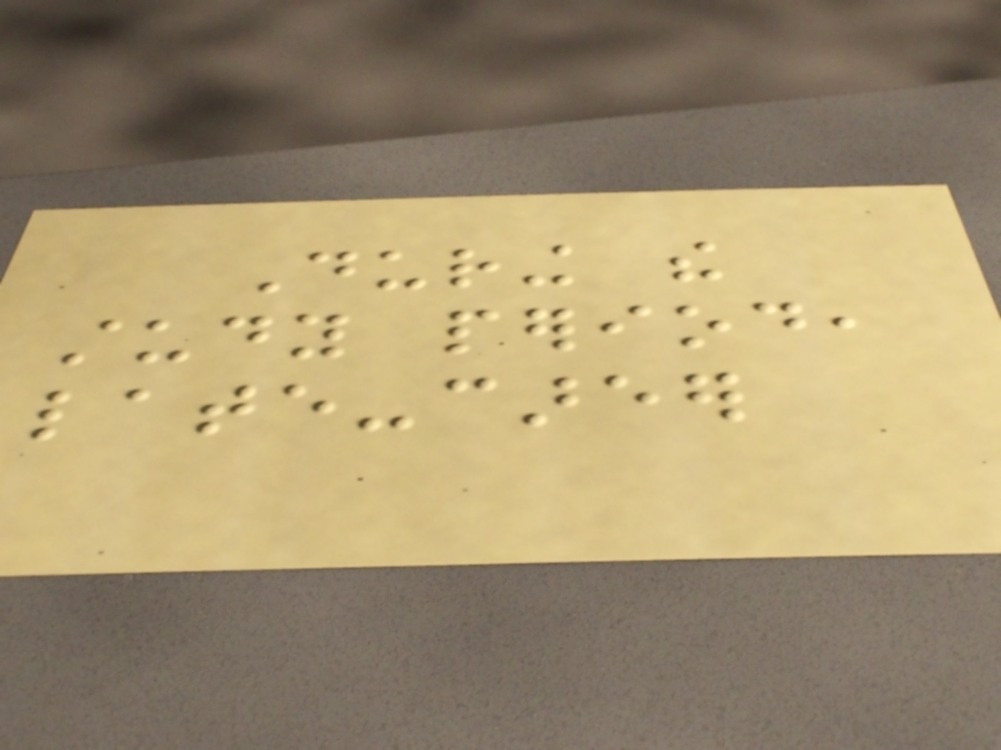During the
study period,
late-career
